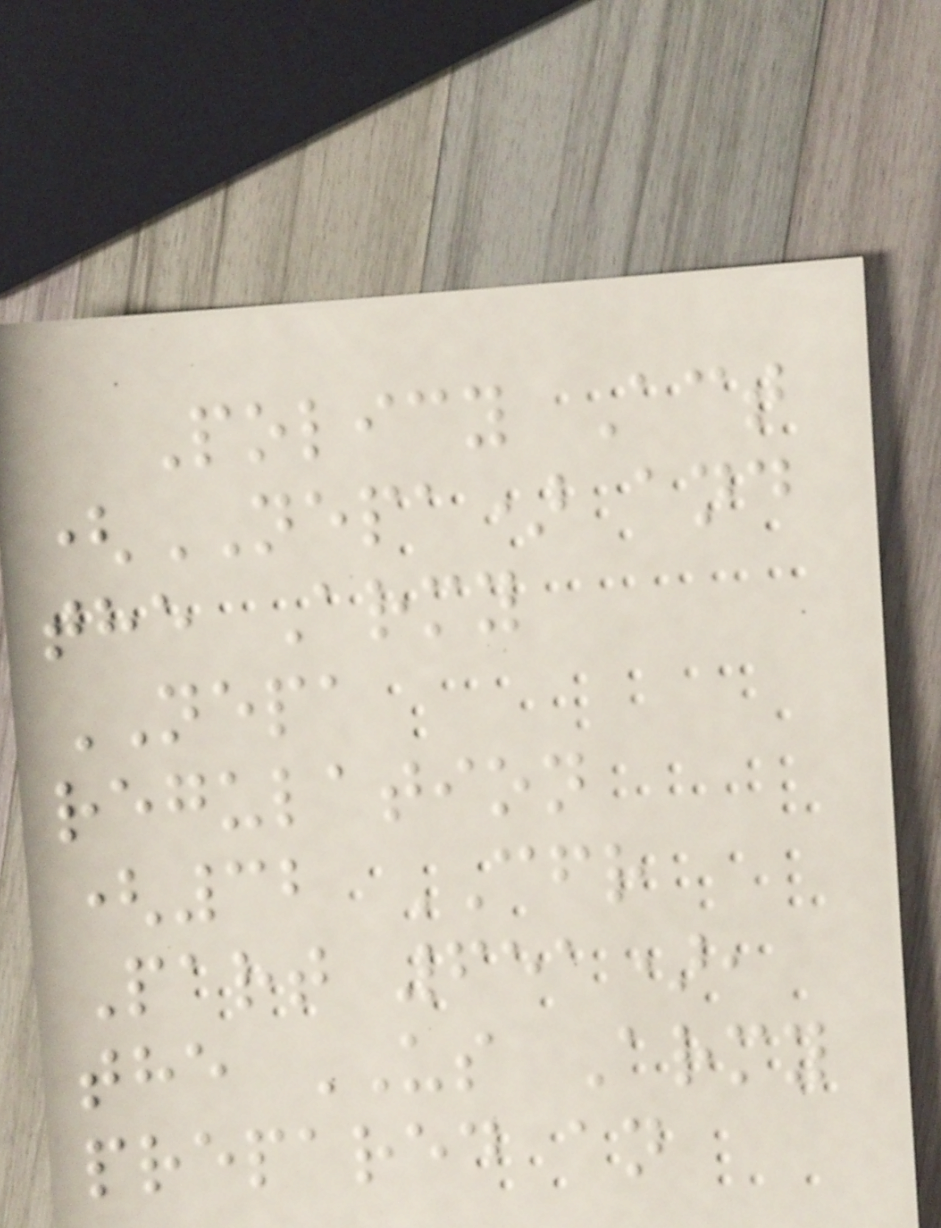Policy Act
(NEPA) and
the Army
NEPA
regulation
(32 CFR
Part 651),
the US Army
prepared an
